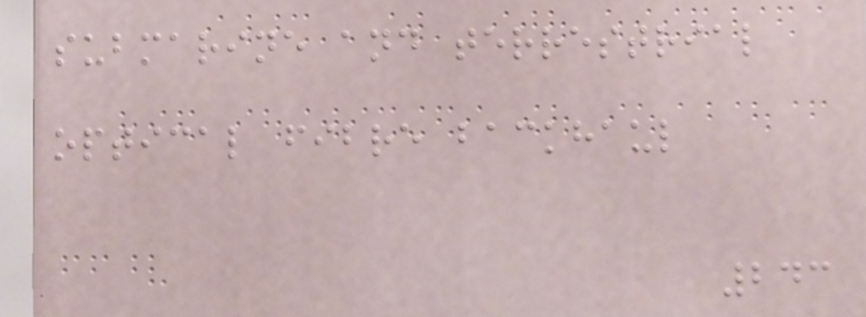submarine and terrestrial
optical fibre backhaul
243
